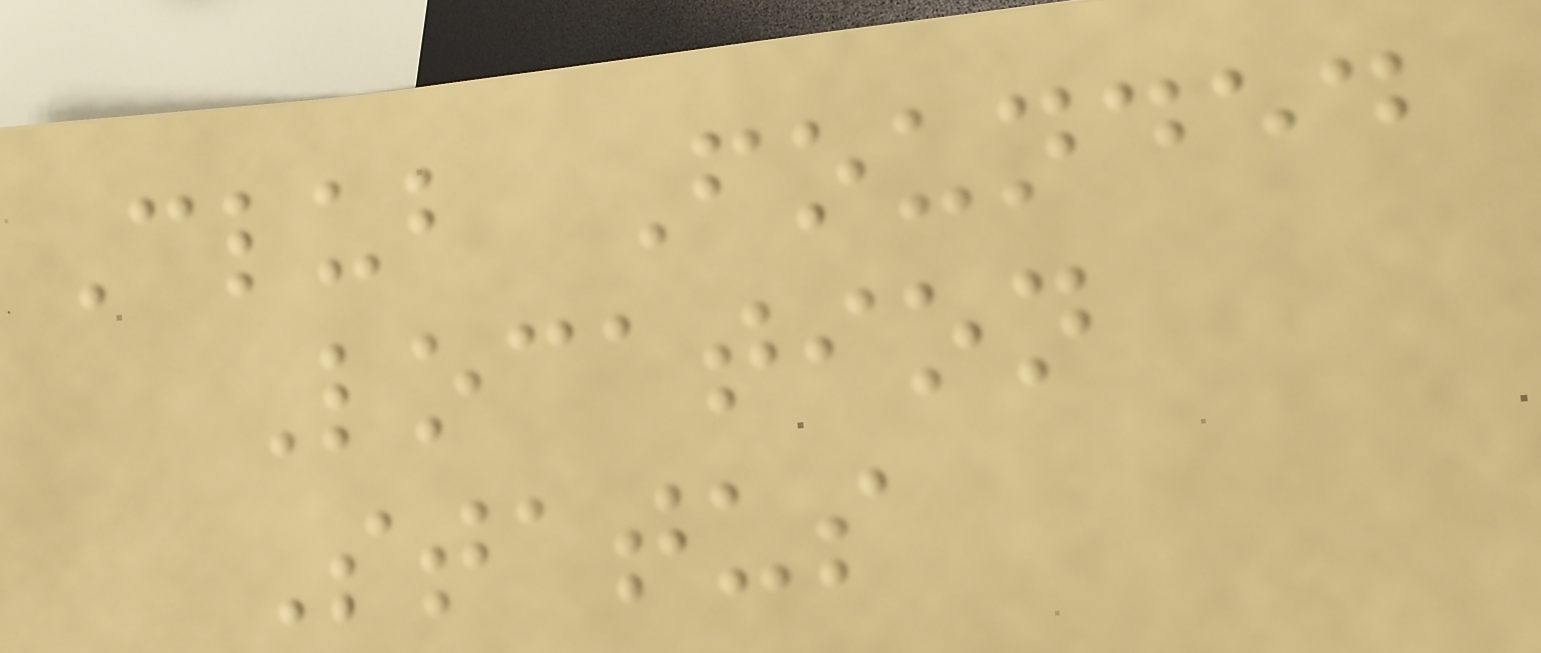Club Founded
Location
Status
